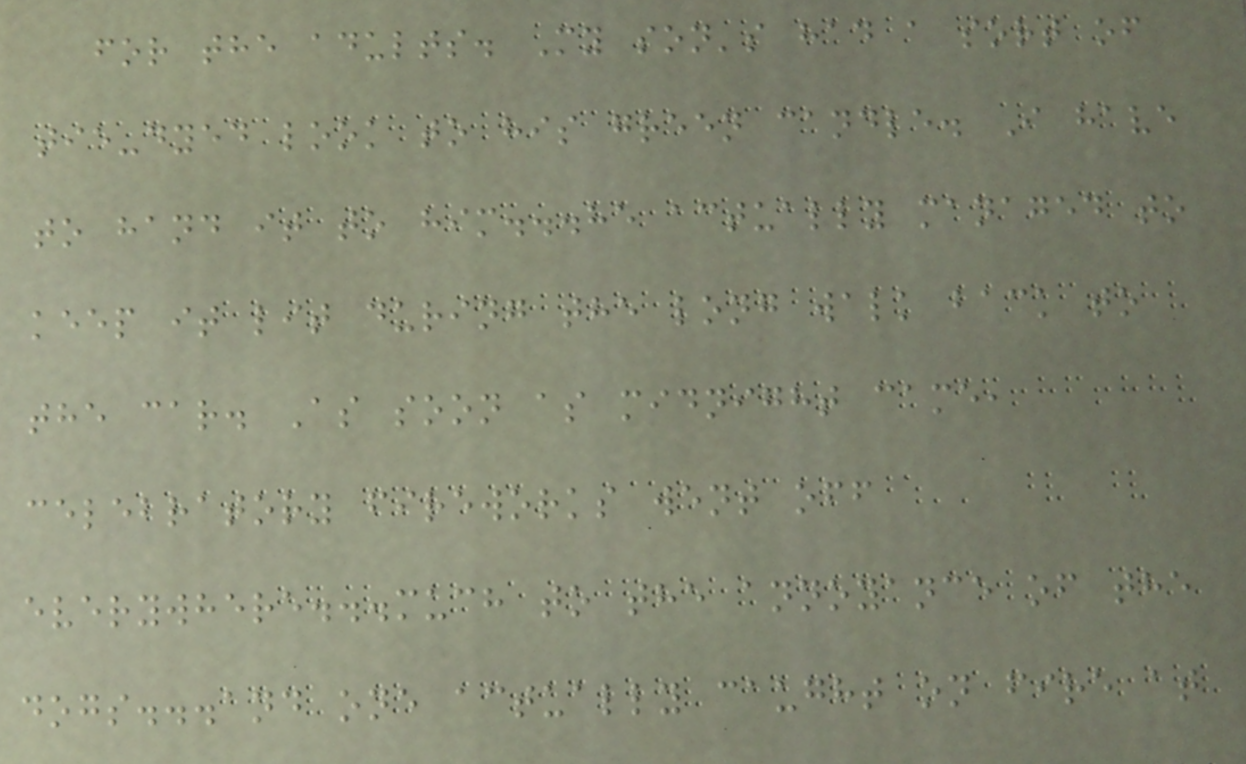for the adults. My son's had a sort of
tie-dyed look to his green candle. I have
to hand it to him...he actually managed to
keep it lit during the long walk back to
the car. As soon as midnight came,
celebratory fireworks went off
everywhere...much to the annoyance of the
dogs...and one actually caught on fire at
